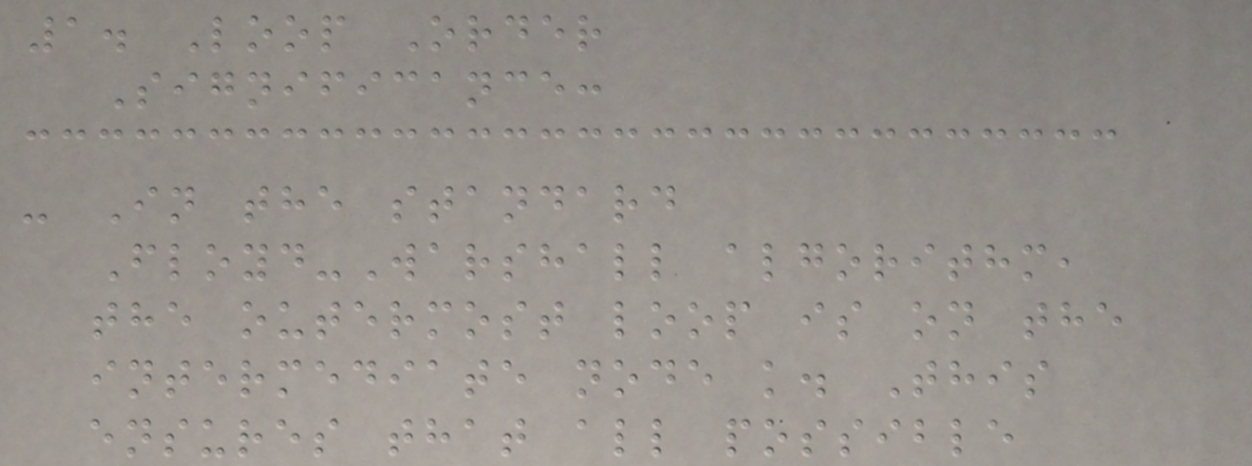1. Loop Order
Significance:
- In the standard
Floyd-Warshall algorithm,
the outermost loop is on the
intermediate node k. This
ensures that all possible
